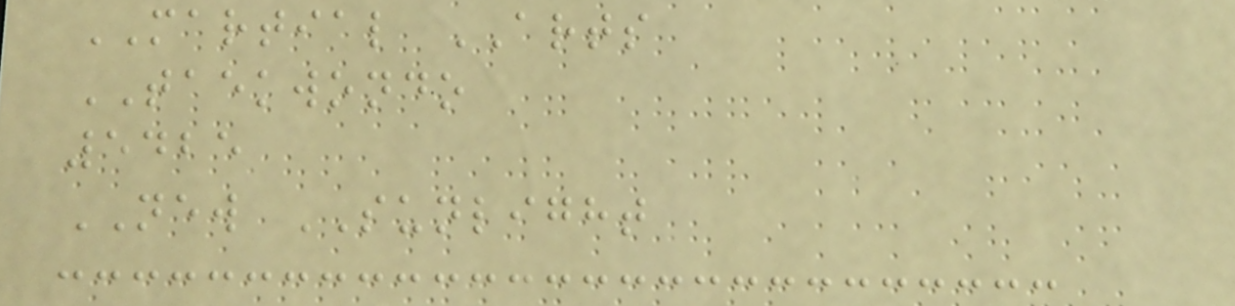MARTIAL ARTS
TAEKWONDO
5425
NEW SUNLIGHT
